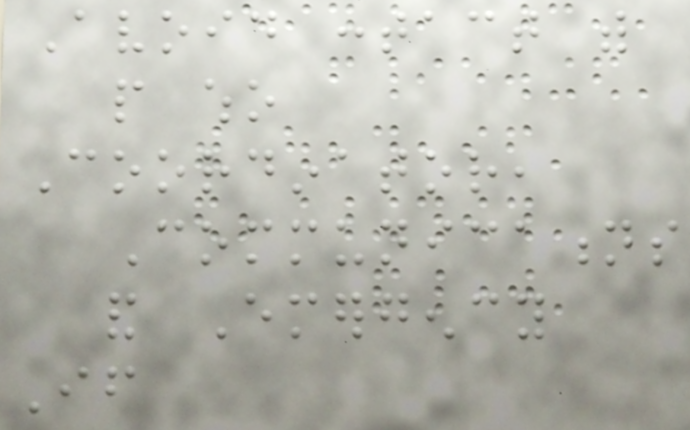Avoid contact with
people who
Coordinator,
Communications
and Emergency
If
